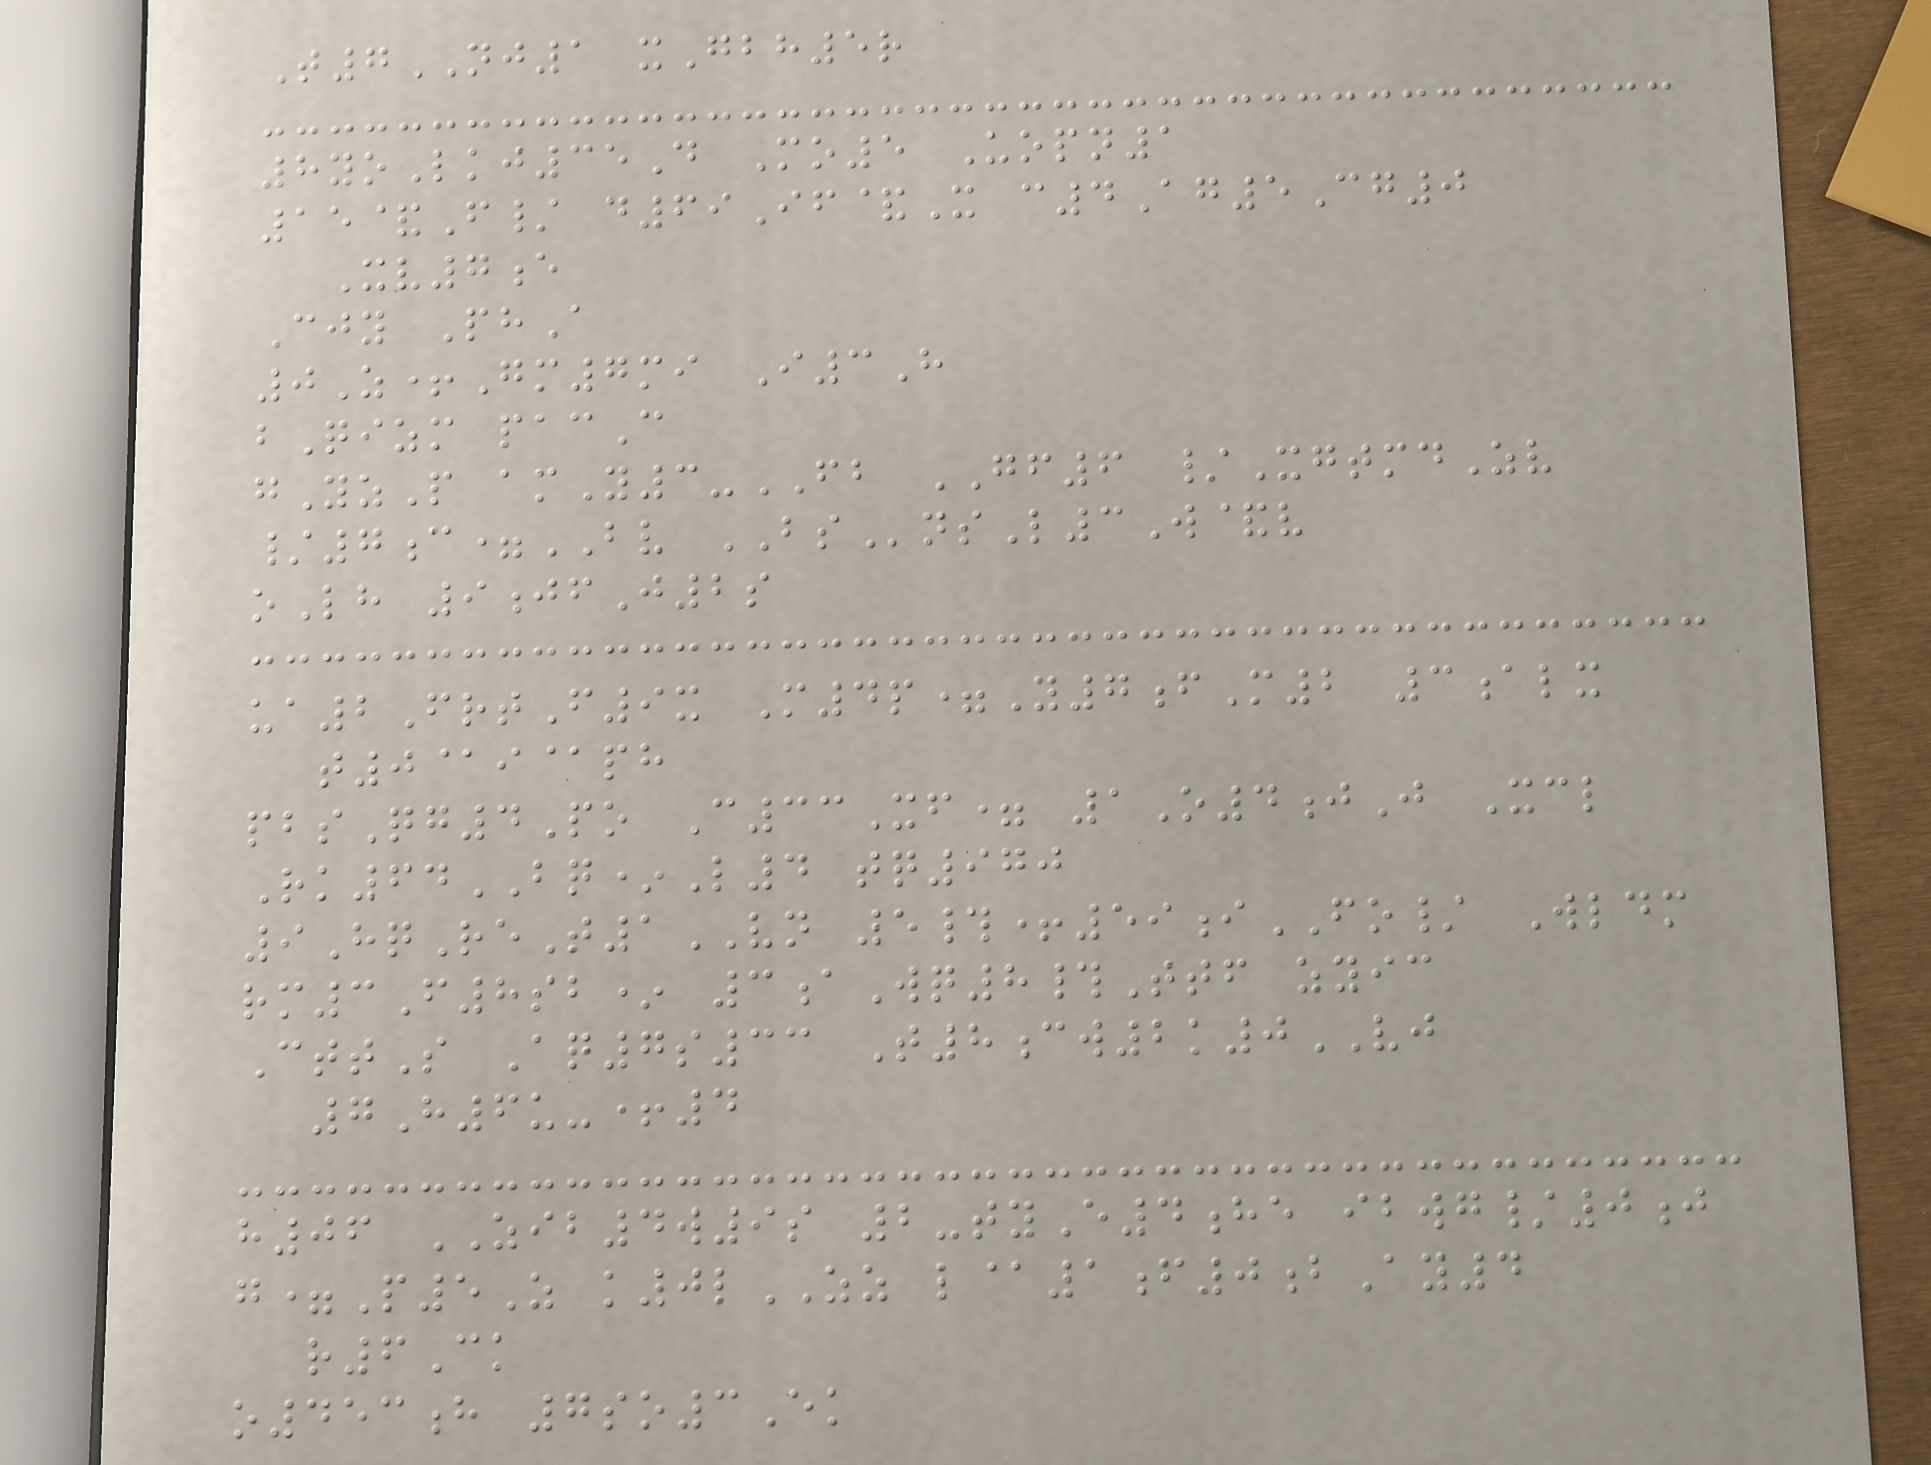T7NJ1 xGbh5r
8yoLkj35D Mo5 Uopn1
15&F/ d69If&X c4Ag5Cg0
Xv7e
Cjy PhA
0Z+Gm7mi I3H
bQizm pacC
gYzP amY3-FB GF6 /XgtmdZv
/7c=BV BSnsL3W&v
oLh 9jfJ2s
ua2FrtF9x M4p=Y7fM2 3alx
t0@i@ph
pbsQg4Po C33Xf= 1O4jJ Xcl
Rk64BQ*L4 tq970
9HqReT1VN 5#+59iFO/ Wldm
rm3F8sb* 3aWq8#Ttf zyic
CttS Aq7s33 T8cw2k0VJ
7H6u-+4
h06 ZIB4w9s 2-tyE4he ibwg/0j
g=P5Z k0lZZ l@1f0bAy4
r6Ck
o453h 7so3Ek
